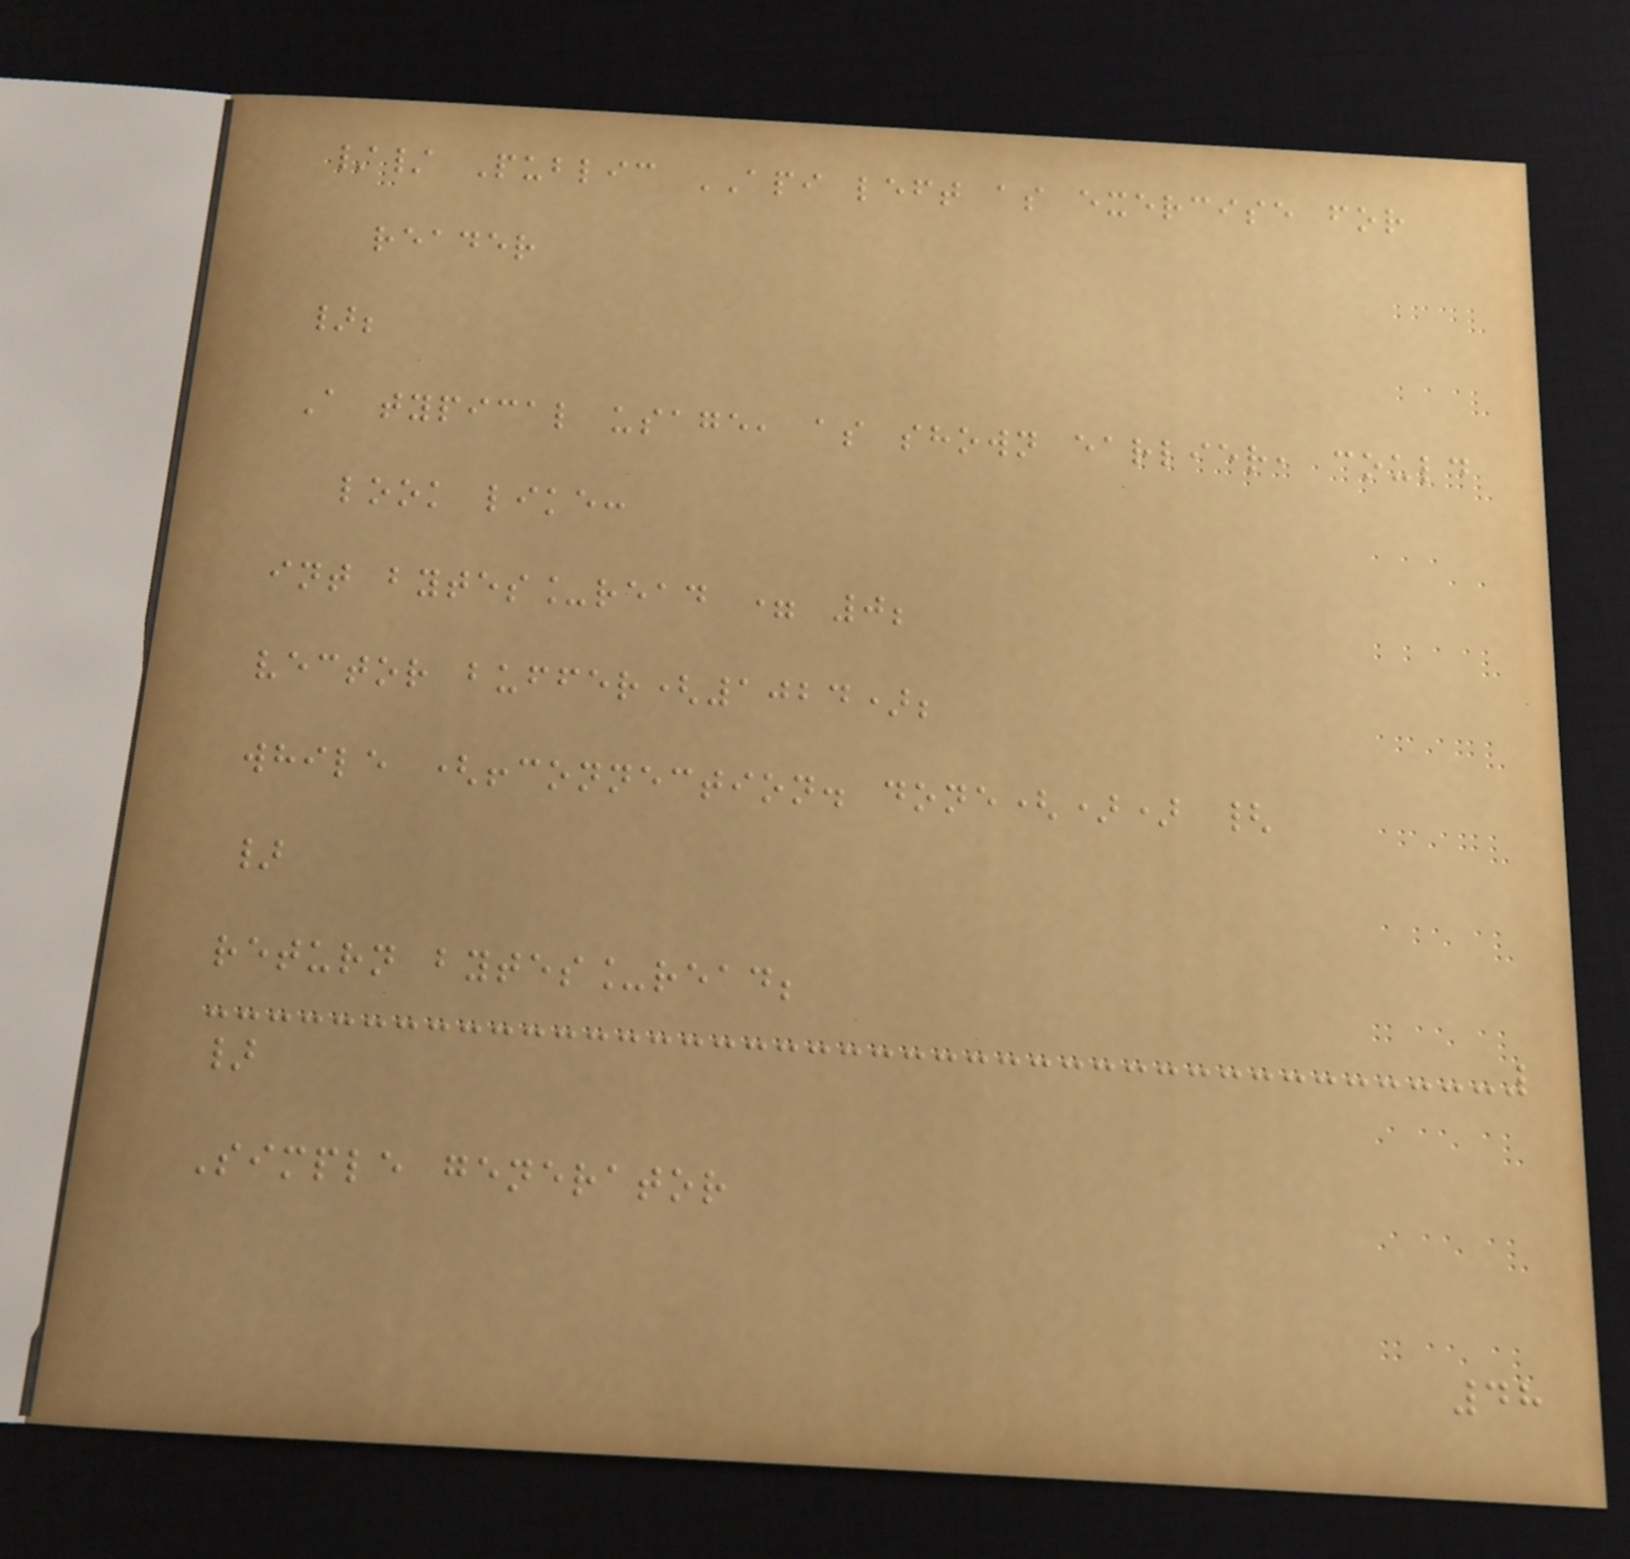// Public API left as exercise for
reader
};
A typical usage, as shown earlier, could
look like:
int bytes_read = 0;
vector buffer(1024);
while (!connection. done()) {
}
return bytes_read;
}
Simple generator
48
